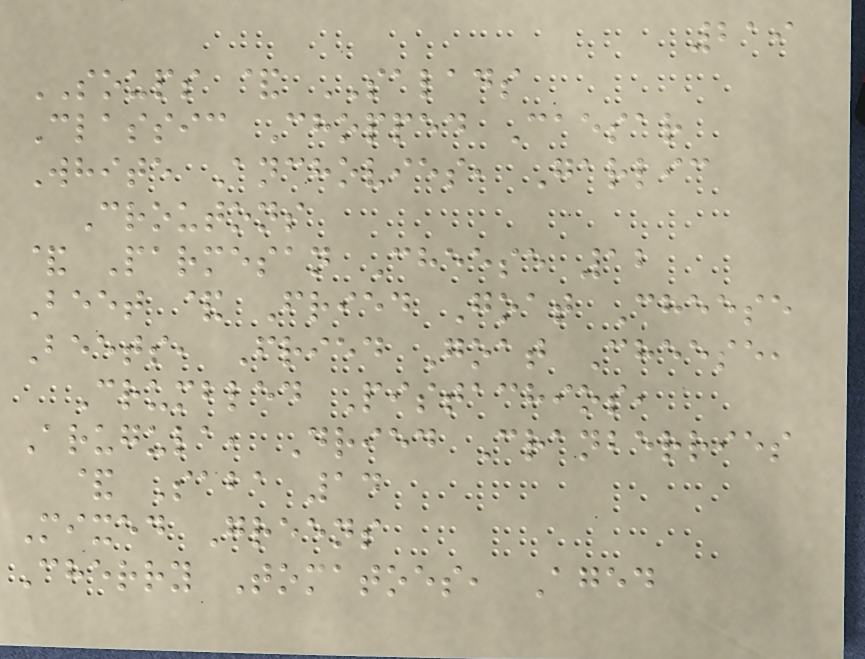219
SOUPS & SALADS
Classic Chopped Caesar
White Anchovies, Garlic
Croutons
& Parmesan Cheese 12
Beet & Fried Goat Cheese
Beets, Fried Goat Cheese,
Crumbled Pistachios,
Arugula, Dried Cranberries
& Saba 14
Mixed Greens
Cherry Tomatoes, Aged
